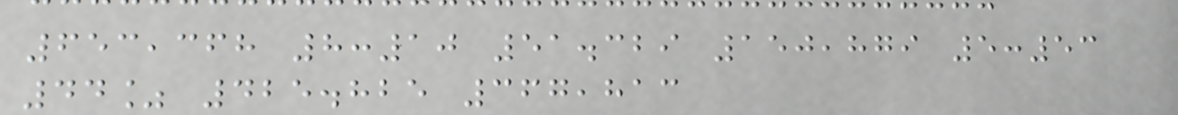653,368 8:10 51.329 150,879 5:53
44% 425.825 367,813
